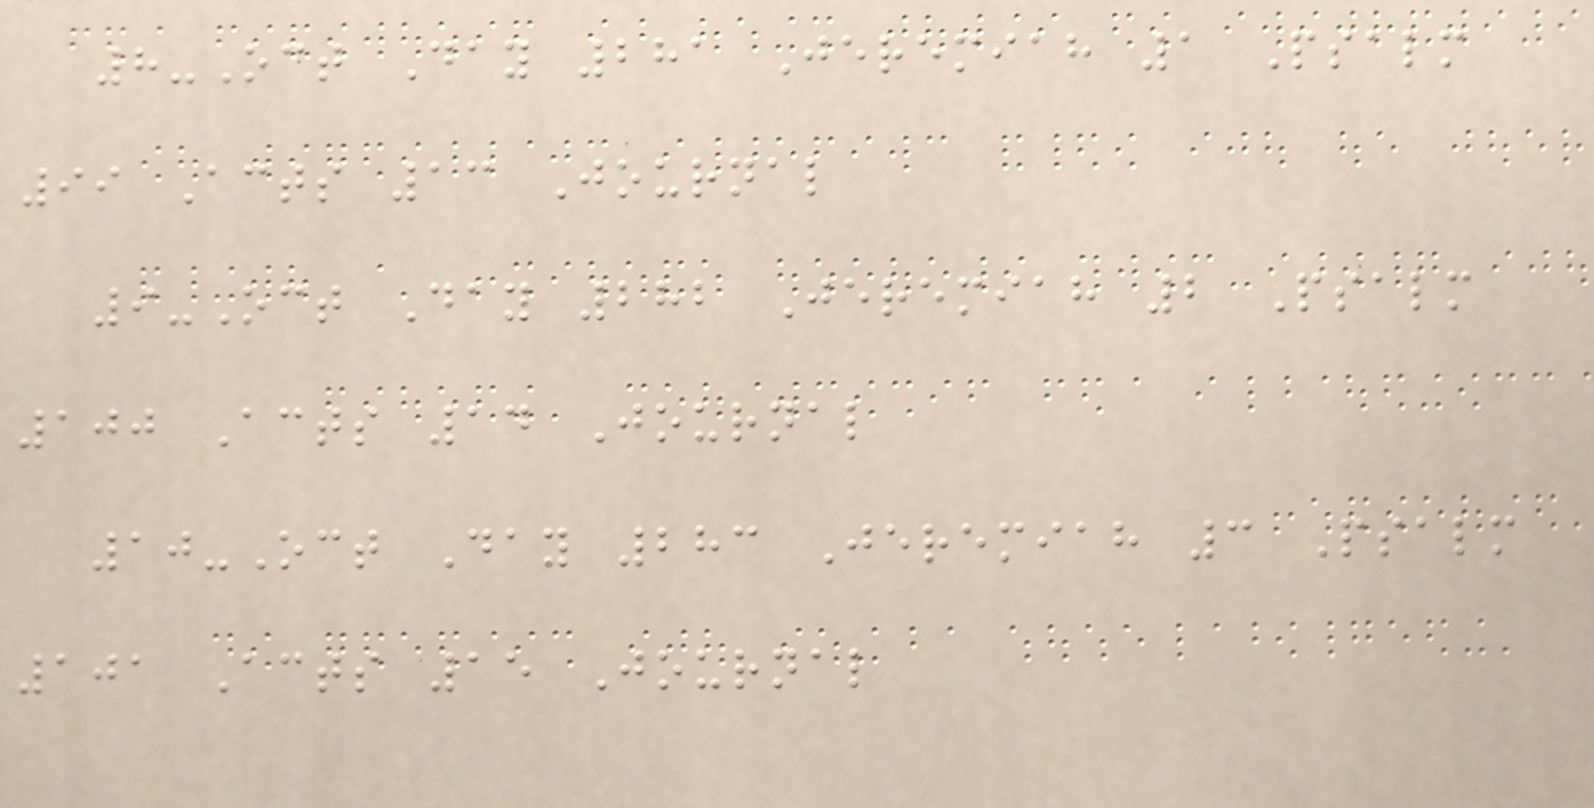8-Oct Day 281 Jeremiah 1 Psalm
99 Acts 13 Journal
9-Oct Day 282 Jeremiah 2 Psalm
100 Acts 14 Journal
10-Oct Day 283 Jeremiah 3 Psalm
101 Acts 15 Journal
